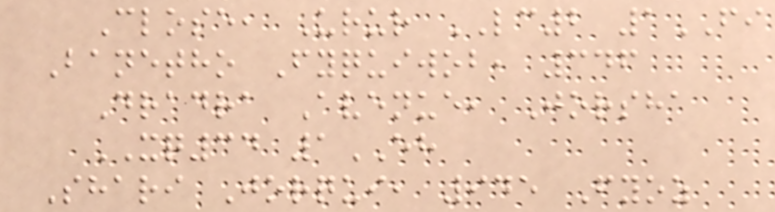Close, Urur LC2 1FI
Banetho Fyquiwob, 346
Dradra Avenue, Jorsha
XQ34 1EH
Shari Jorqui, 945 Fyoz
